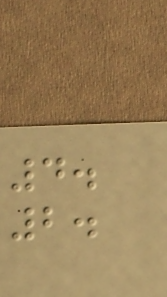4.
2.
